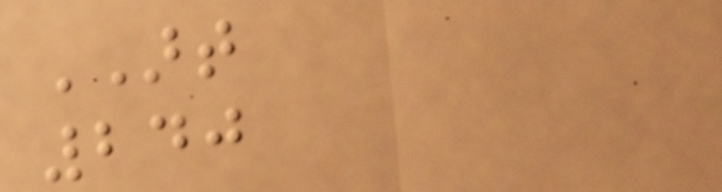ART
240
